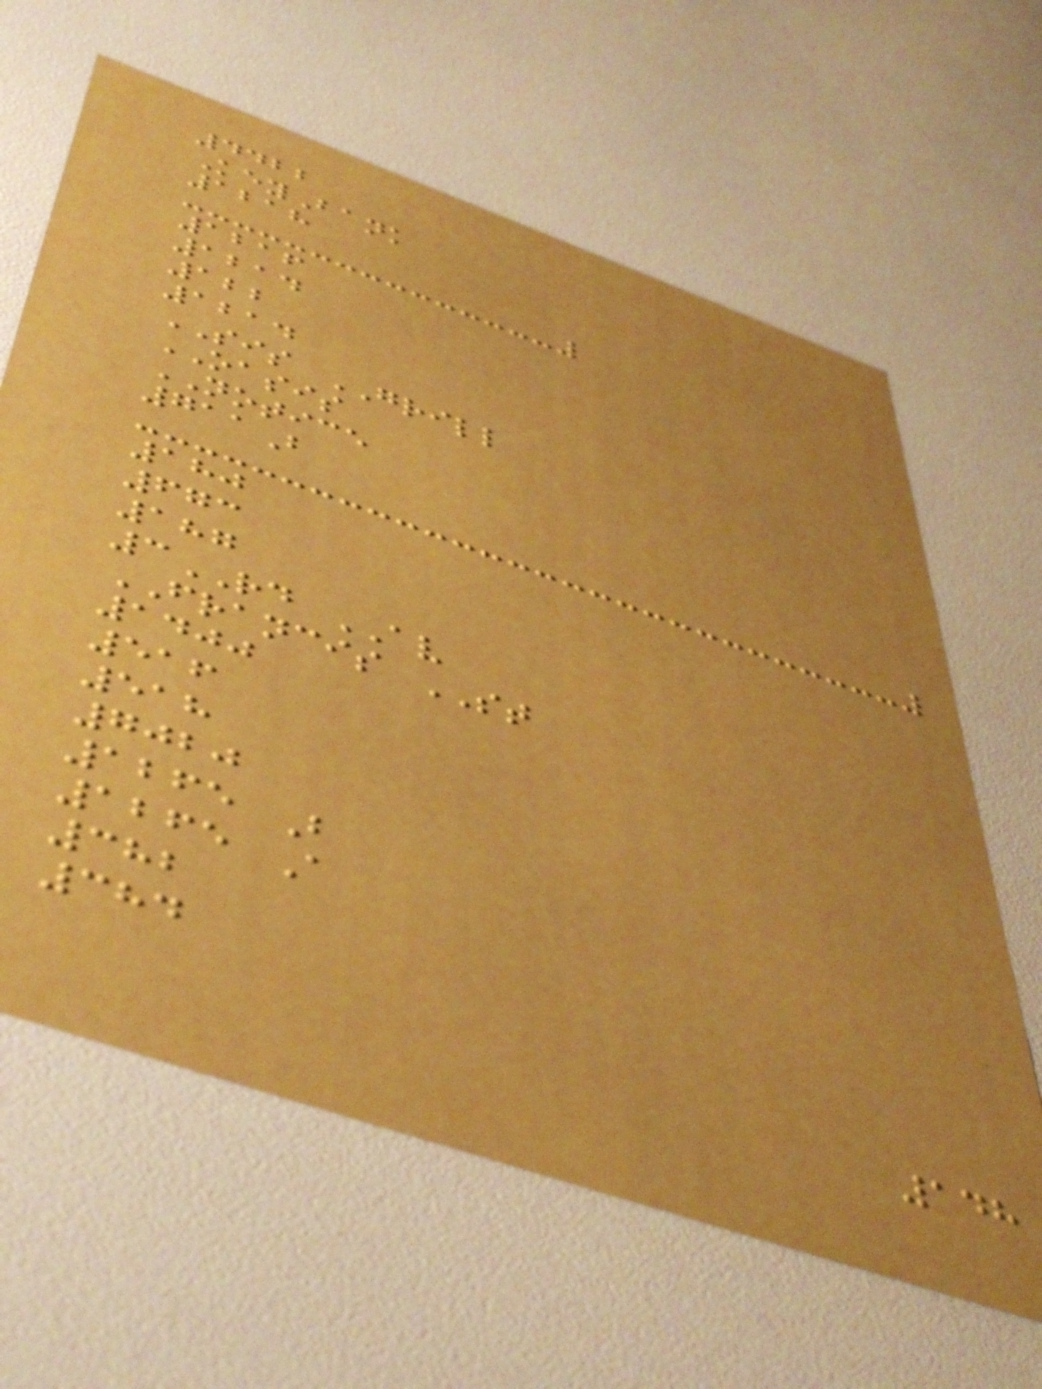4422
KeyBank
1218
1216
1214
122
1214
SIS GRILL
OASIS
NOTICE
711B
180
673
187
3RD AV
FRANCIS ST
1400
516
518
7020
1265 B
1265 A
382
384
148
